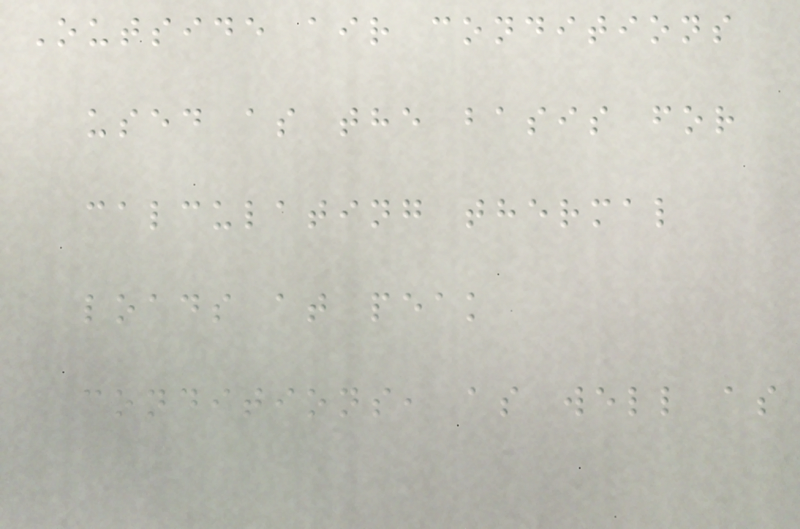Outside air conditions
used as the basis for
calculating thermal
loads at peak
conditions, as well as
